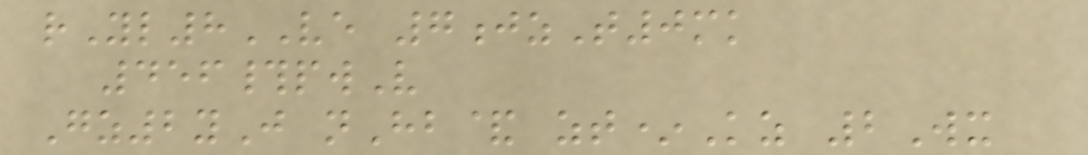rYl8VE 7jzT0mk
456#pwV
Gz2yJ nHb& zt*Kz 2Wx
